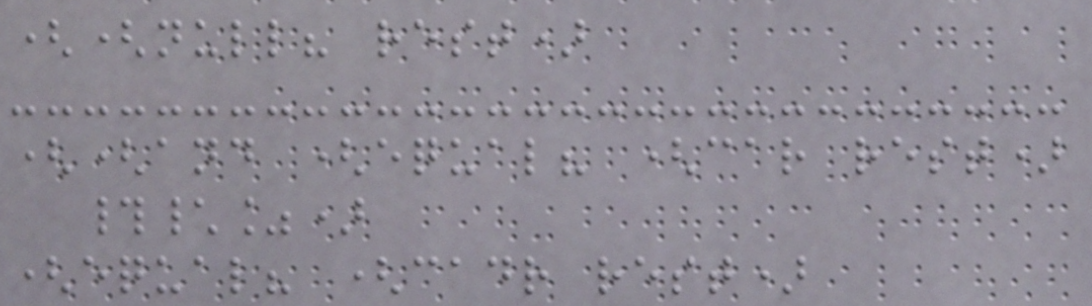((null? rest)
((and (equal? (car rest)
#\%)
(equal? (cadr rest)
